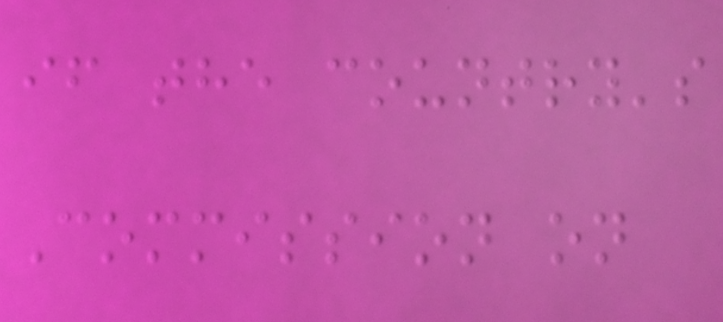if the country's
Commission on
